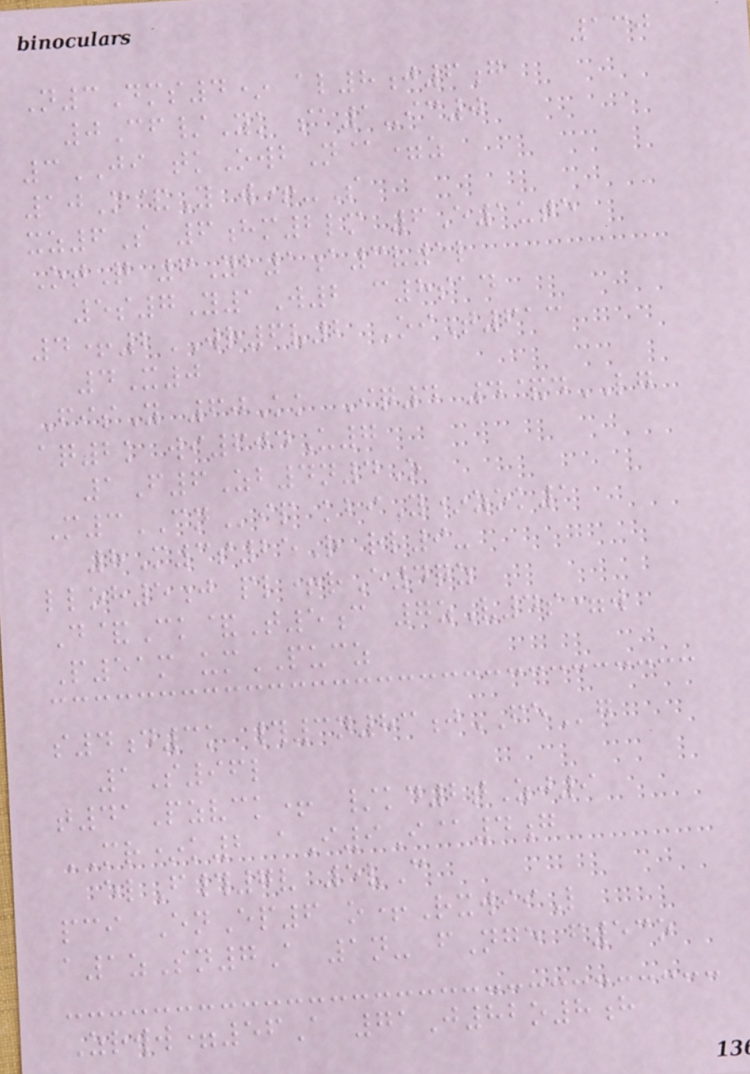130
N3Dms4* al8j6g
0Cf/Yk sa1-ic0
3JI tkOwbN@=z
10M&Y w+-S
xz6S 6hm2lm 6E1ute
OtQ 6Yb1a3v1l
5s7Y1W2 c8sad
4+2WR6v2 OiT613
4X0
FisY 60Kk Iq4 4&dLG
aq2k wi604U7
1F6Zb4n4O
M3CNip kbiY*zok1
8M3s25R rl9-
lloh5j pl+rE4qz
D&Ck&T5c 7zV4s=w
P51m umPUCZ
s4d3k #3n83jFEg
1S96l
t41Pzvck+ /kd2tZj9
MR*k2 aI9I@4g
elF#7v 5vC
pci EnEp6 o+RxwiiL
a1zSn7A 1n- fNge f53o
Zrww=56A 71J82o8h
